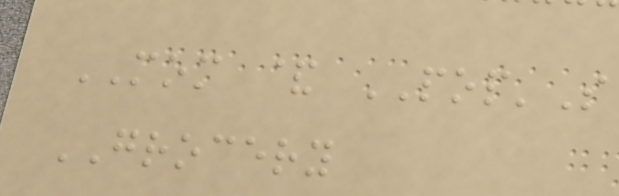MOM & POP'S
GROCERY
